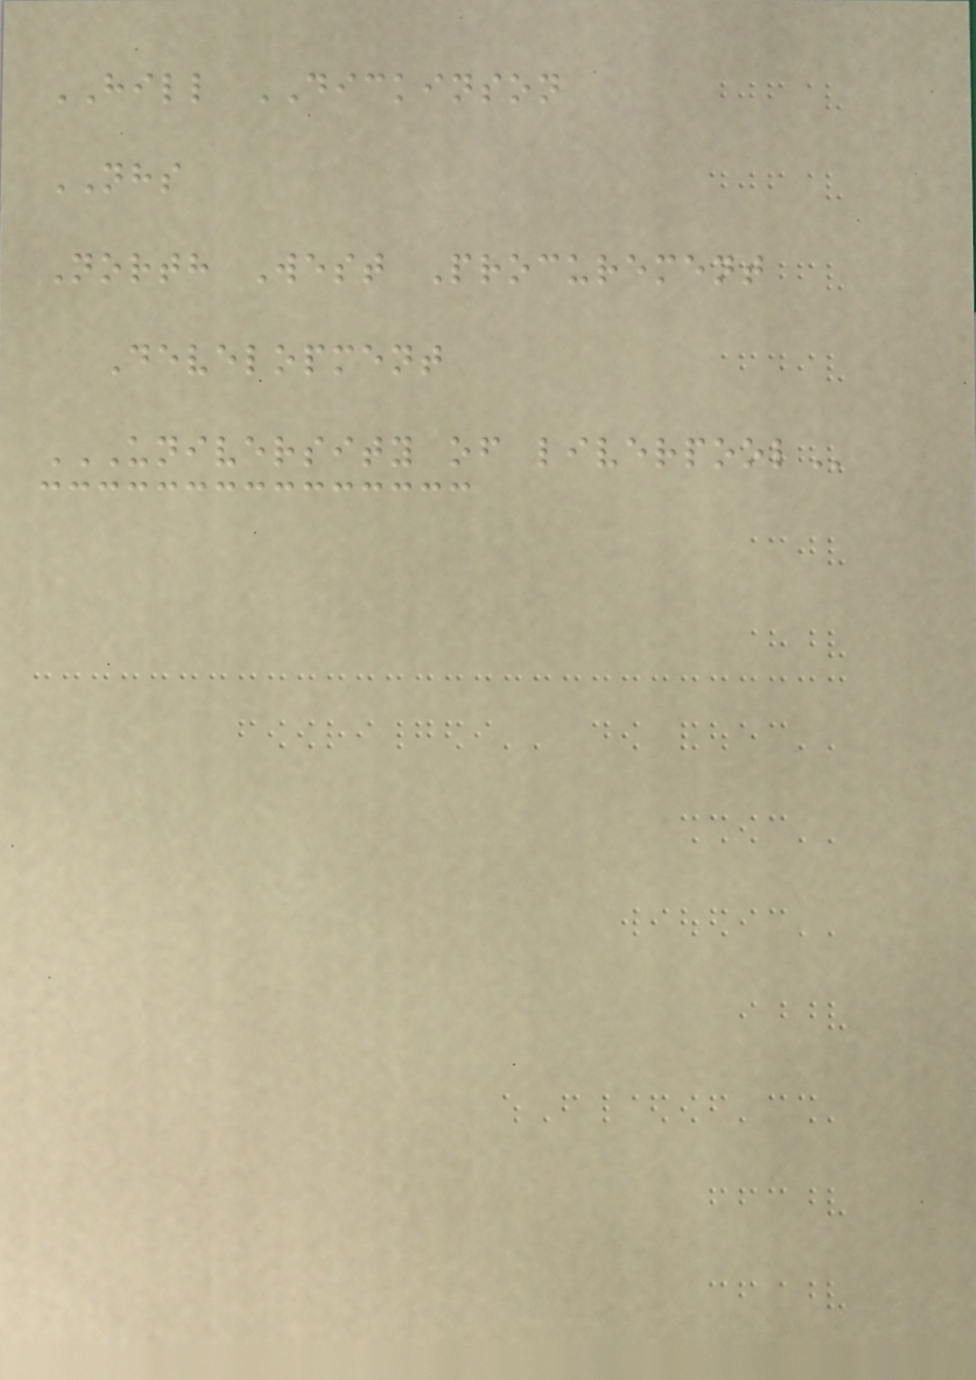HILL DICKINSON
NHS
North West Procurement
Development
UNIVERSITY OF LIVERPOOL
